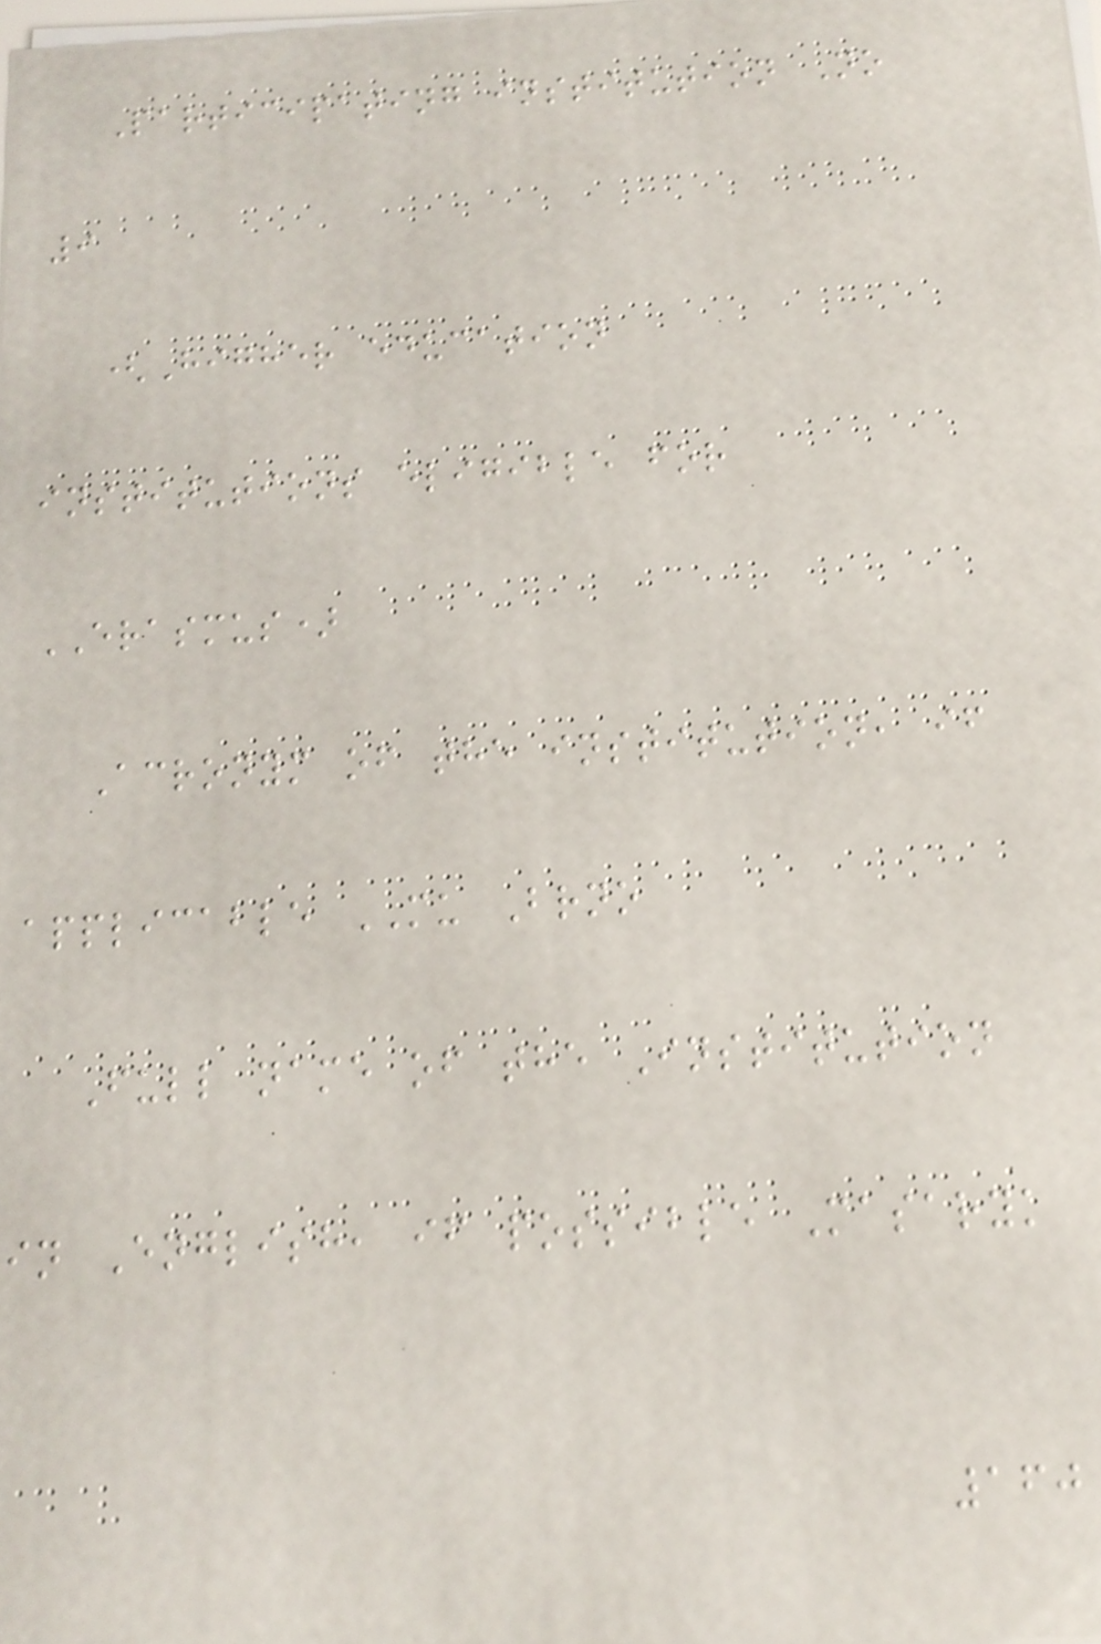Participating institution No
9
(Higher education
institutions eligible for
ERASMUS)
Acronym of the institution, if
applicable MU Brno
Full name of the Institution
in English, if possible Masaryk
160
